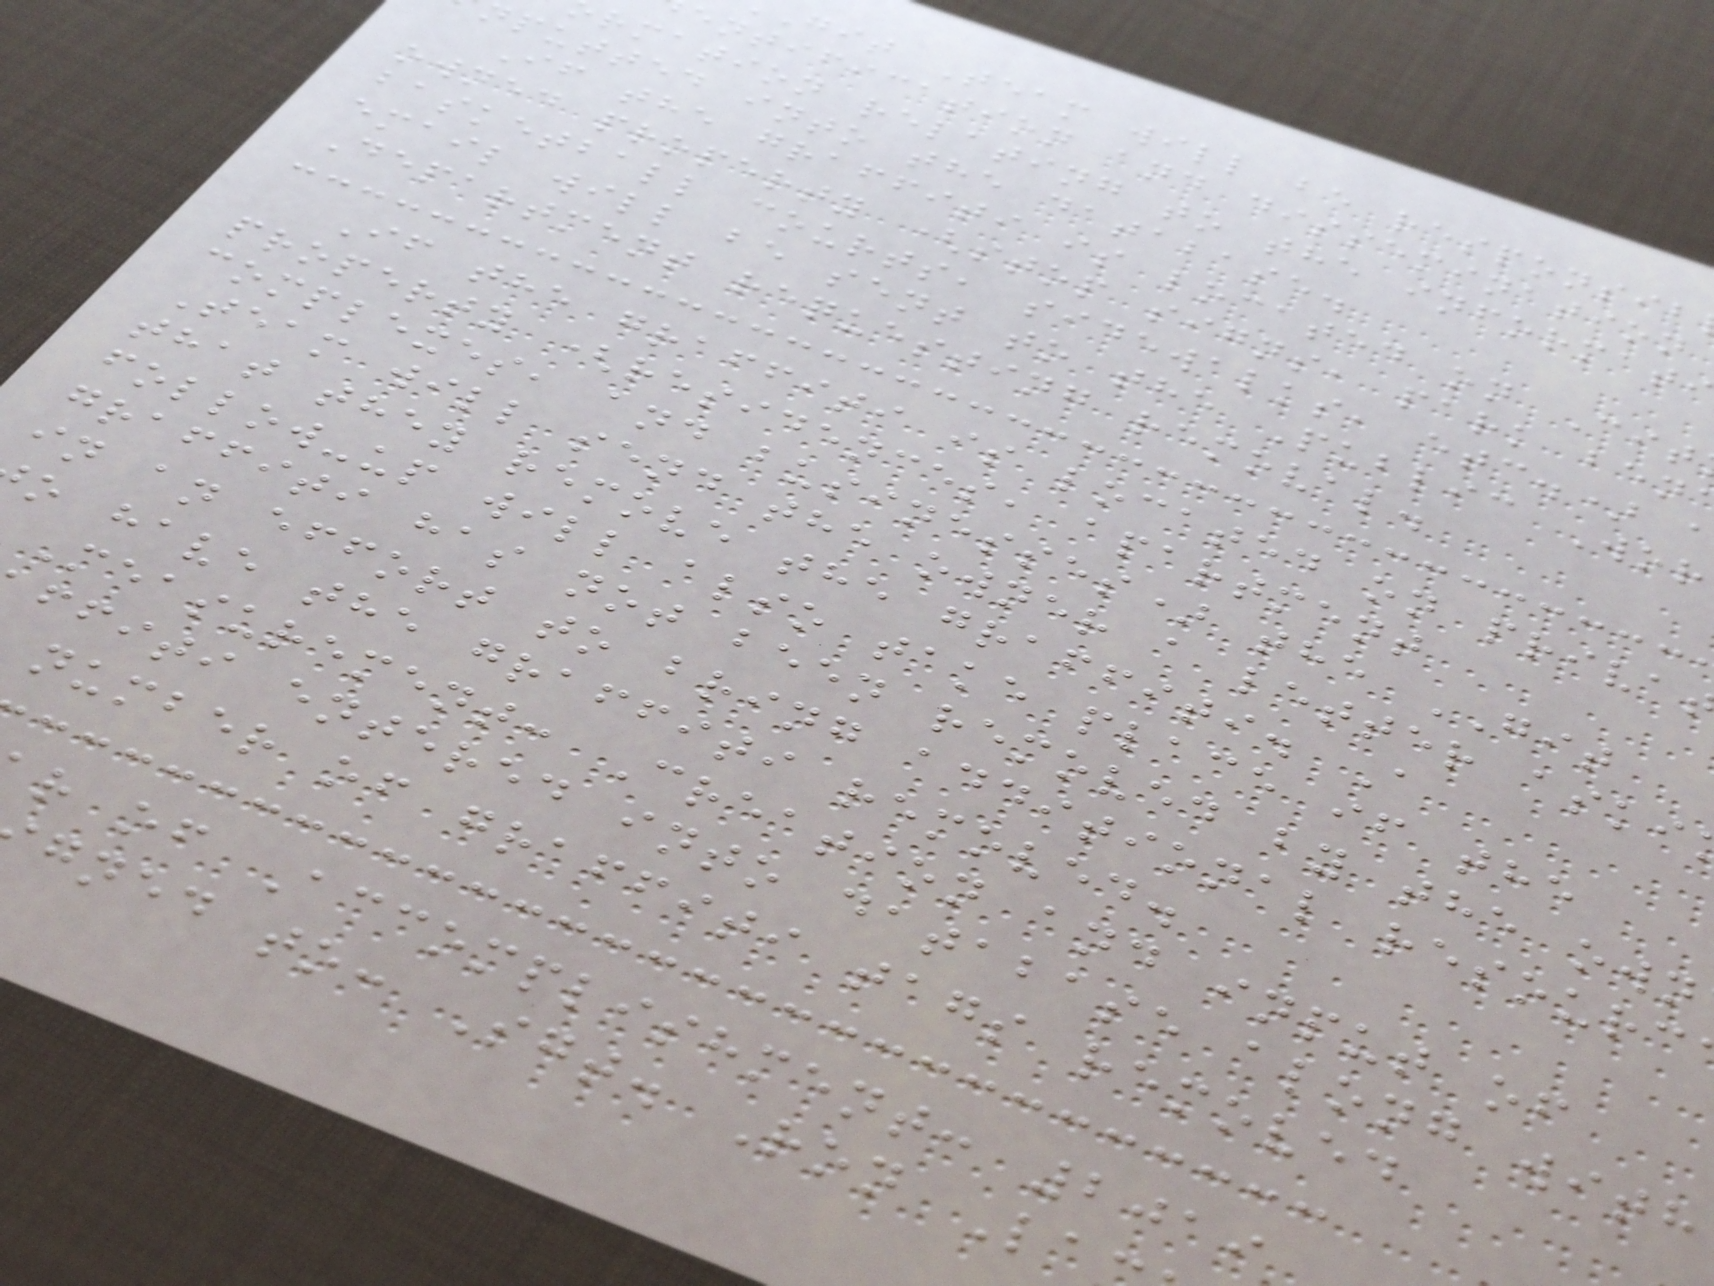git Team will be responsib
entification and dissemination
rmation relating to the informati
nputted into the database.
If the graffiti is located on Cit
owned property (stop signs, park ben
basketball courts, sidewalks, etc.)
email will be sent to the Public Wor
Department requesting removal.
If the graffiti is located on priva
property (residences, apartment
complexes, and businesses) the GIT
Team will send the owner a letter aski
that they remove the graffiti. A
follow-up will also take place if the
graffiti has not been removed by the own
in an effort to bring additional resourc
o have the graffiti removed.
Measurement: Creation and input of
ffiti entered into database along with
number of graffiti tags removed
r of Accomplishment: 2019
gned to: Sgt. Ron La
